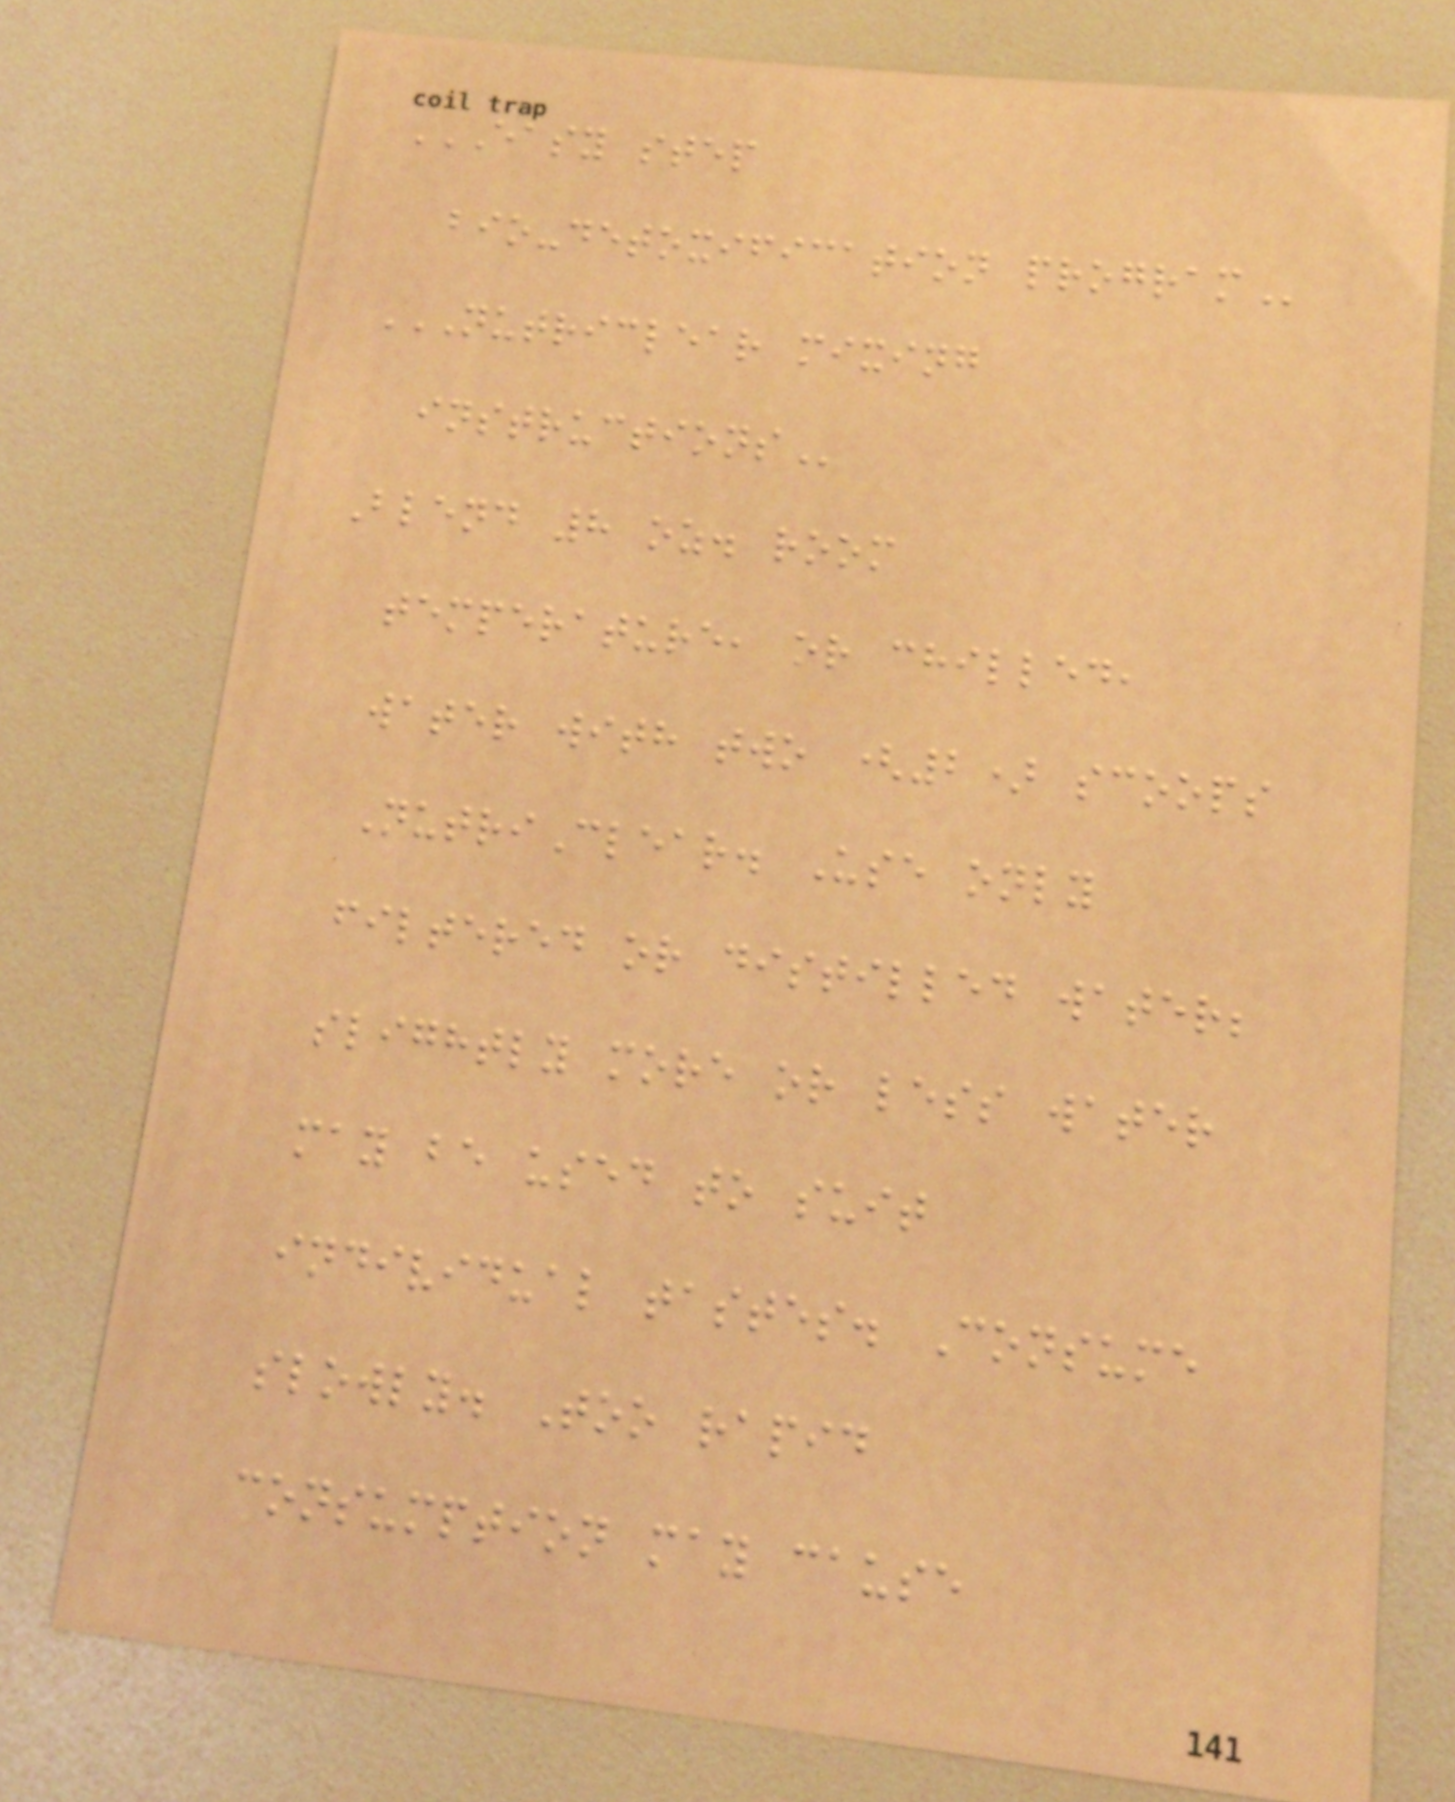EASY STEP
BIO-DETOXIFICATION PROGRAM
NUTRICLEAR MIXING
INSTRUCTIONS
Blend 8 oz. room
temperature, or chilled,
water with two (2) scoops
NutriClear. Use only
filtered or distilled water;
slightly more or less water
may be used to suit
individual tastes. Consume
slowly. Too rapid
consumption may cause
